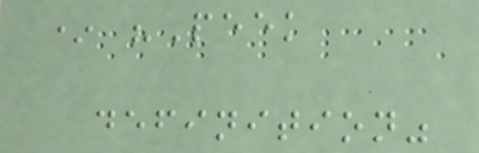* "Peek
definition"
